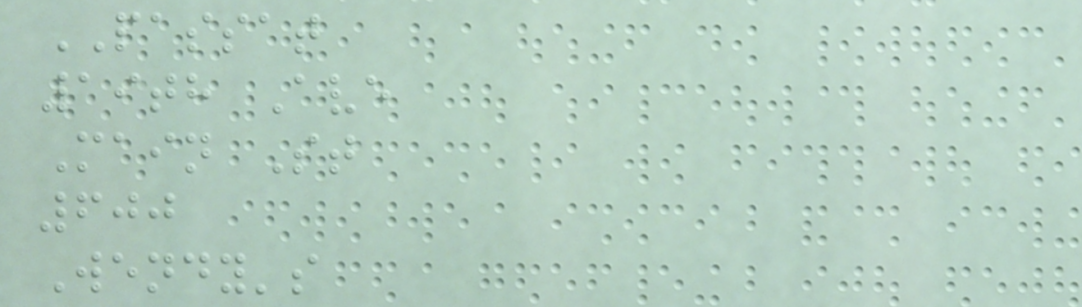PASSAT
19th Ave
Main St
600
Wendy's
